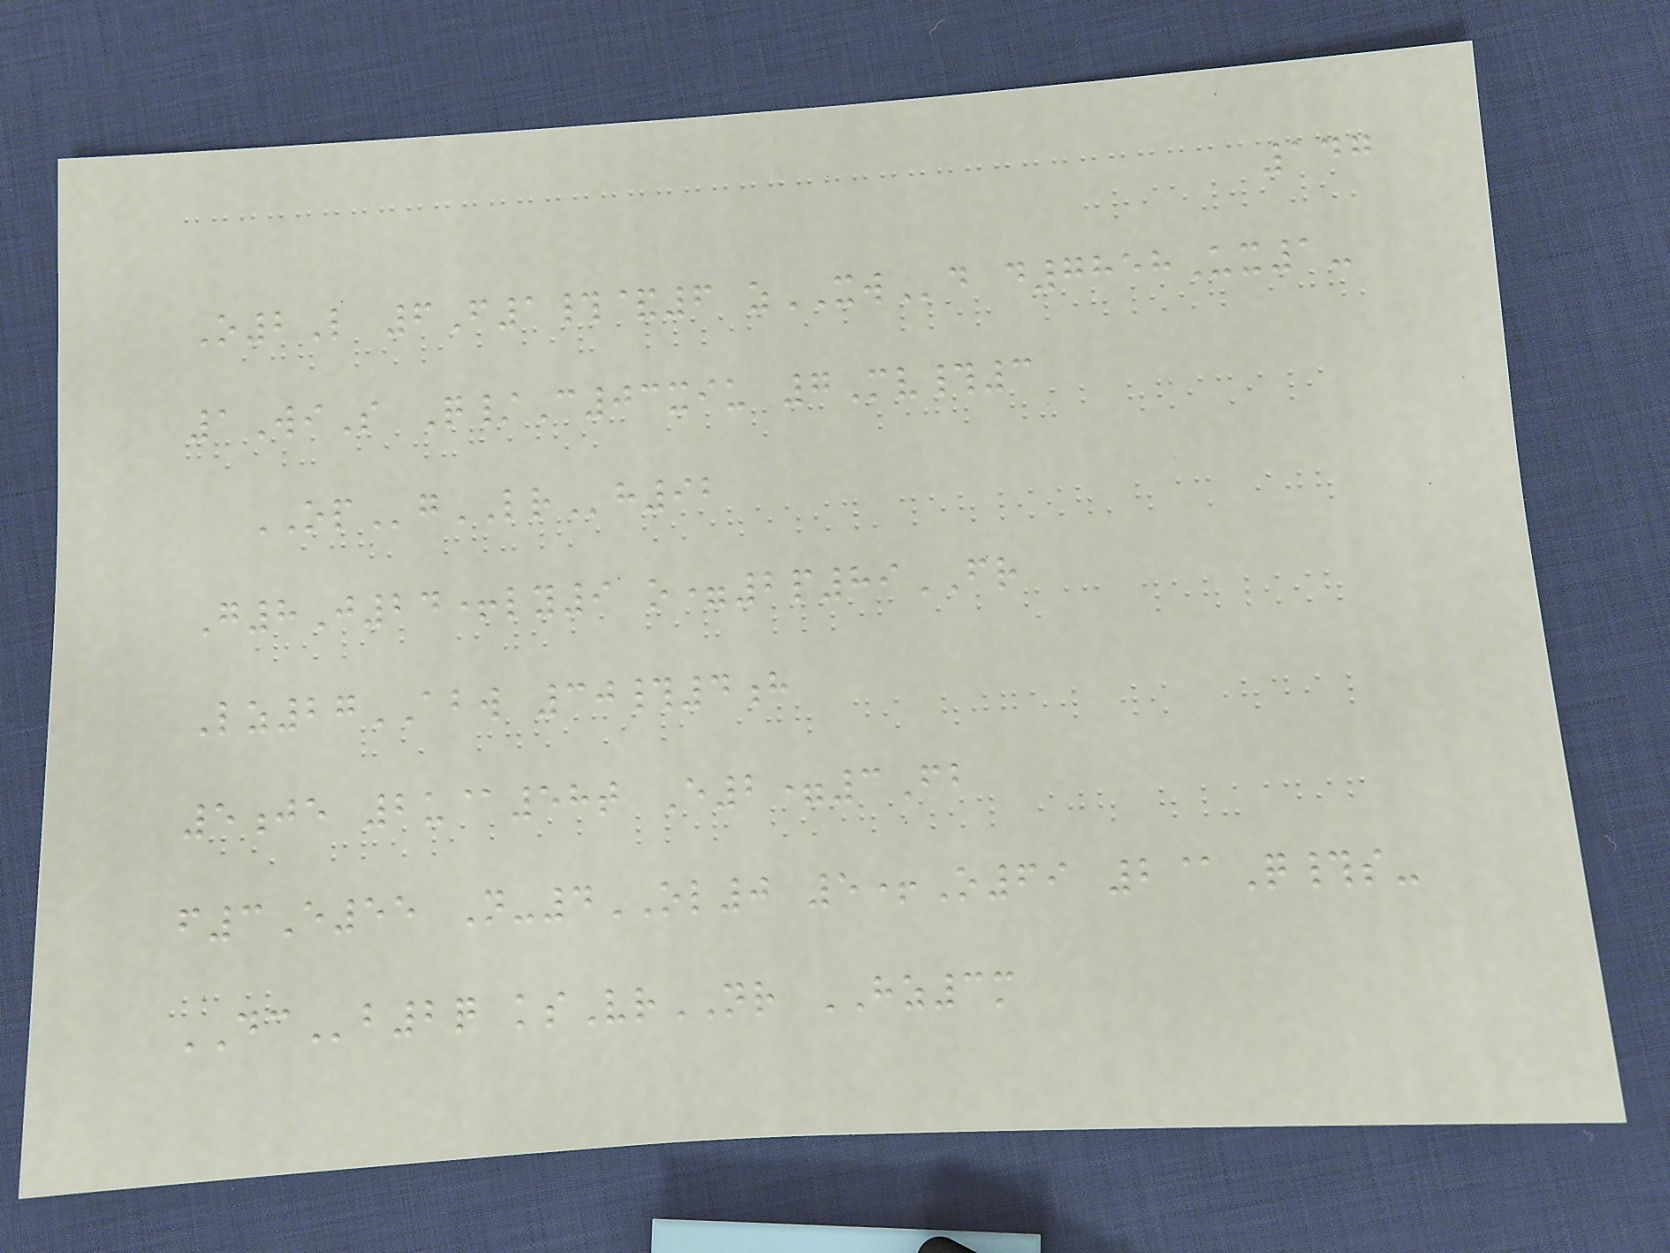147
O2L 6F1#&6 zXWd d7858Ux1-
1WiS Q/C03xiu 7Mv#3
OPgLRh92
G8J24+ly9 o=2p89FR
Lz27ABW 30#4h
5je 2u@58t E2=3Fb
f3E55 N-4OL0 5+O69 2@Q#s-
DCb2q ksVrNR HZ3m
